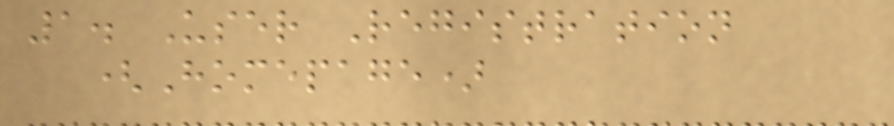1. User Registration
(Homepage)
